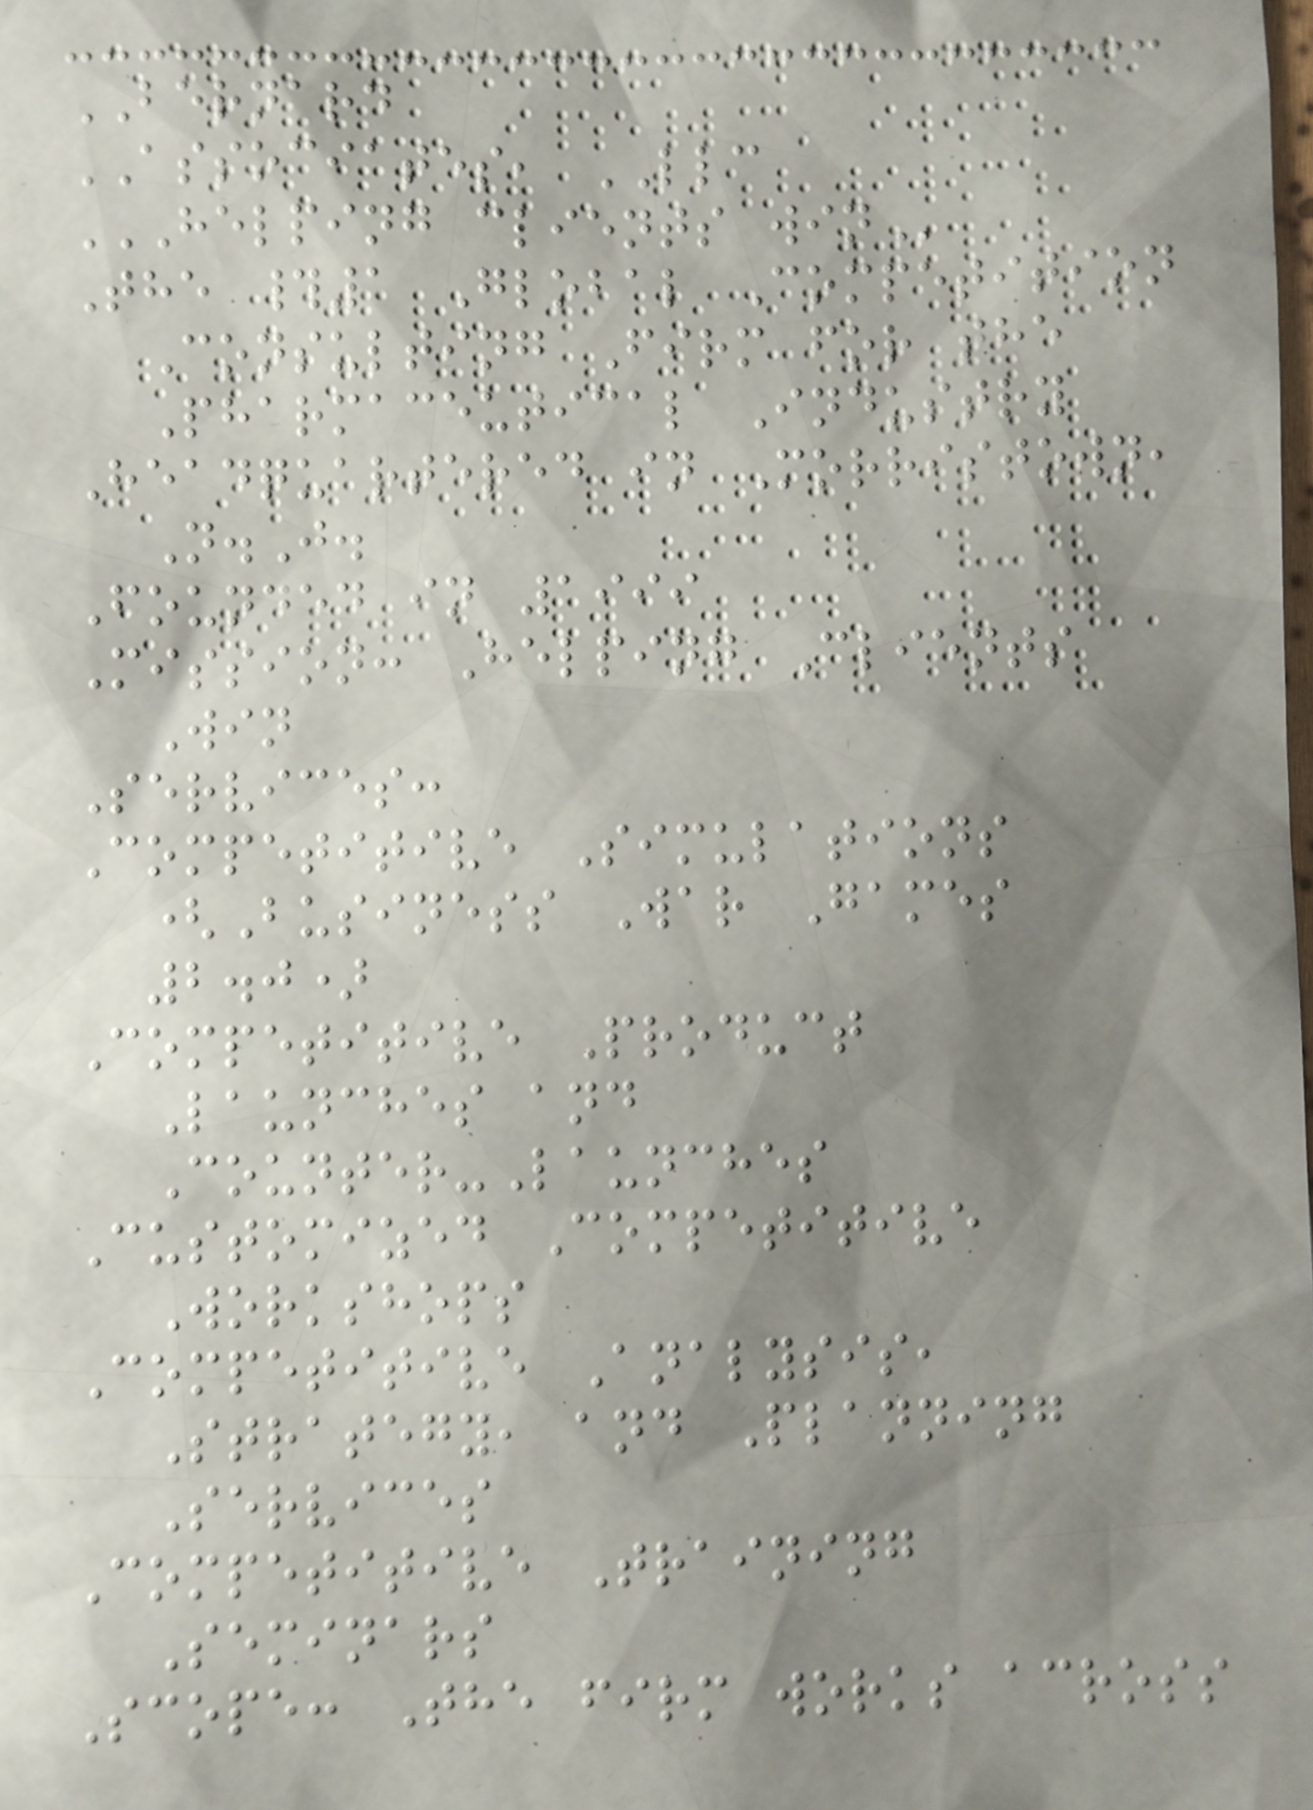BERNARD
ASSOCIATES, LLC
HELPING CLIENTS WIN
The #1 Global Competition
Consulting Firm for the
Pharmaceutical Industry
Headquartered in Morristown,
N.J.
Founded in 1999
Mission: Helping Clients
Win
Services:
Competitive Simulations
(Business War Games
2.0)
Competitive Product
Launches and
Counter-Launches
Customized Competitive
Workshops
Competitive Analysis,
Strategy, and Planning
Services
Competitive Training
Seminars
Scope: The firm works across
